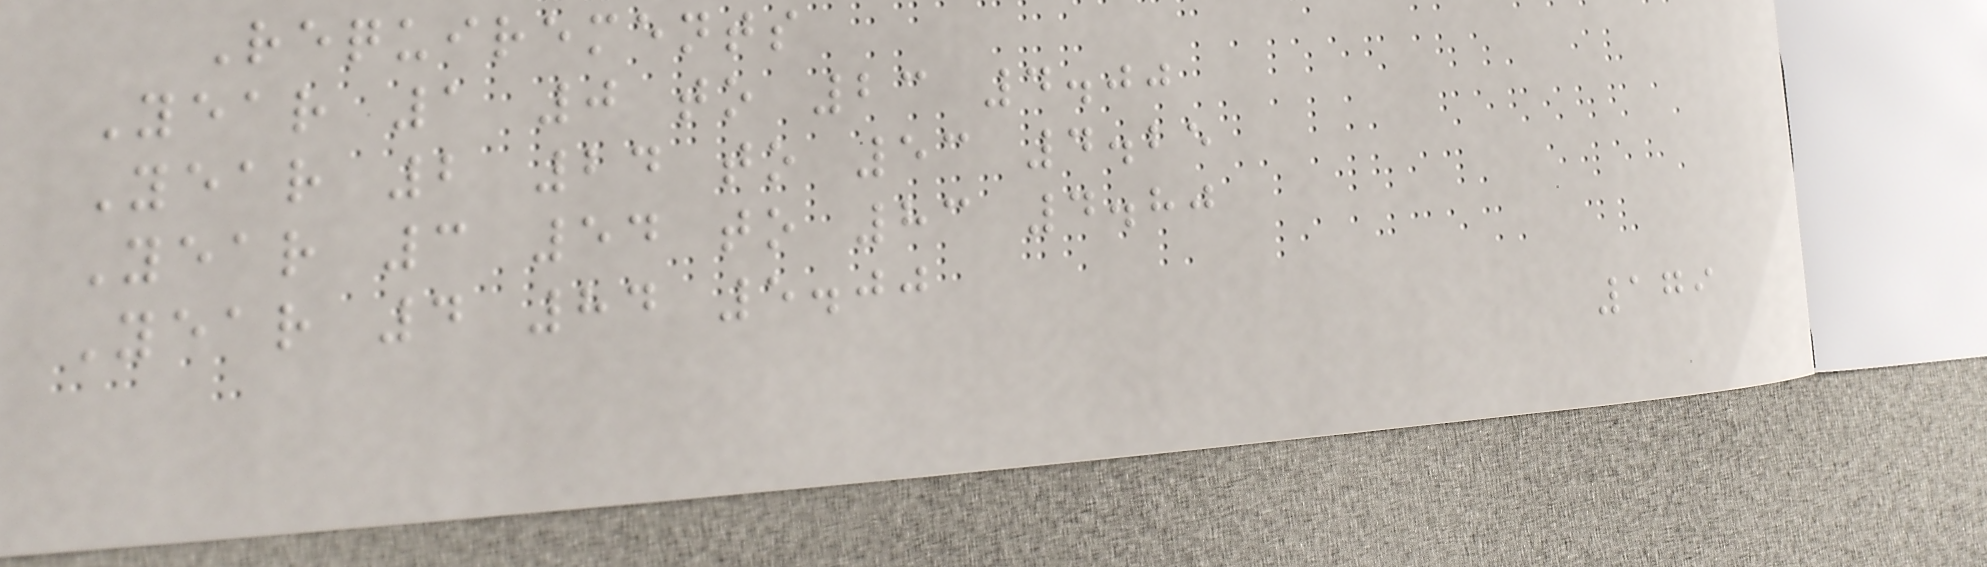Requirements
Year 1 0 to 23 4.00
Year 2 24 to 53 4.25
Year 3 54 to 83 4.80
Year 4 84 5.00
179
